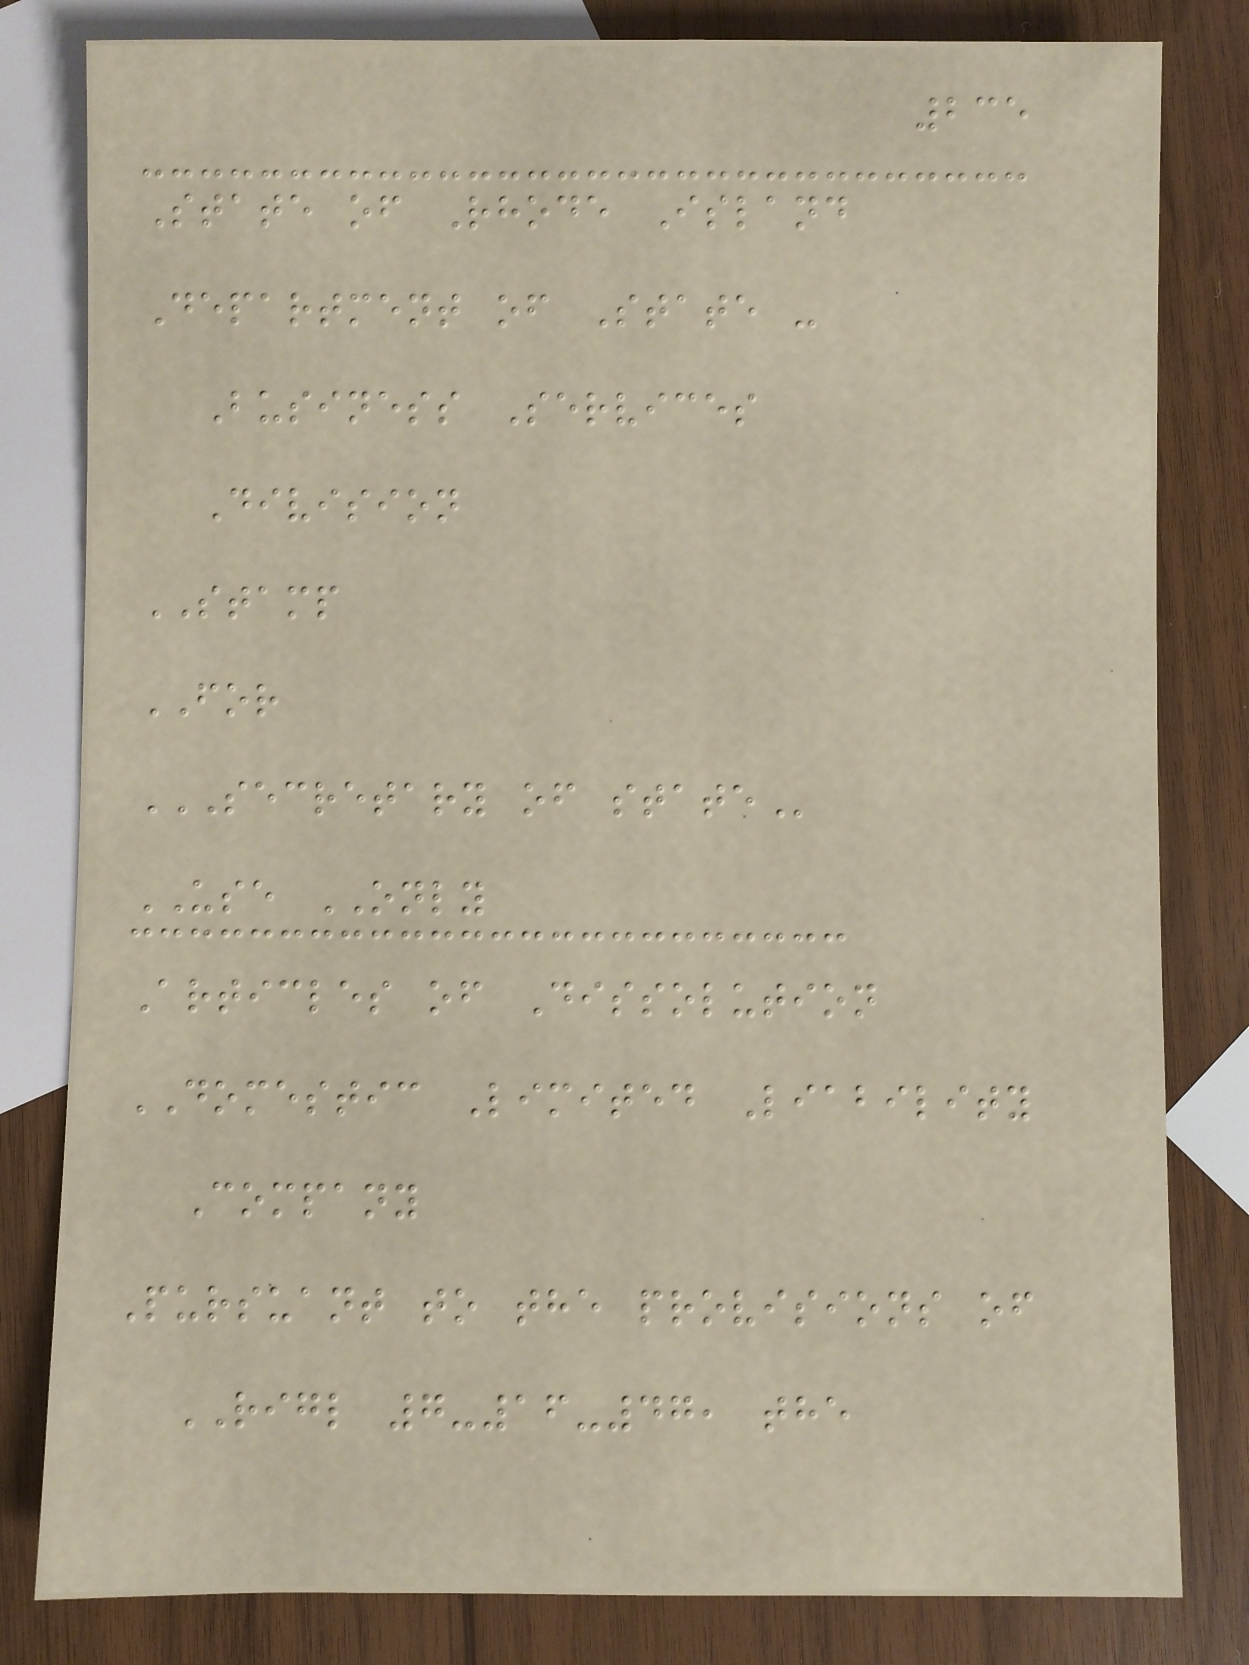235
State of Rhode Island
Department of State -
Business Services
Division
STAMP
FOR
SECRETARY OF STATE
USE ONLY
Articles of Dissolution
DOMESTIC Limited Liability
Company
Pursuant to the provisions of
RIGL 7-16-47, the
